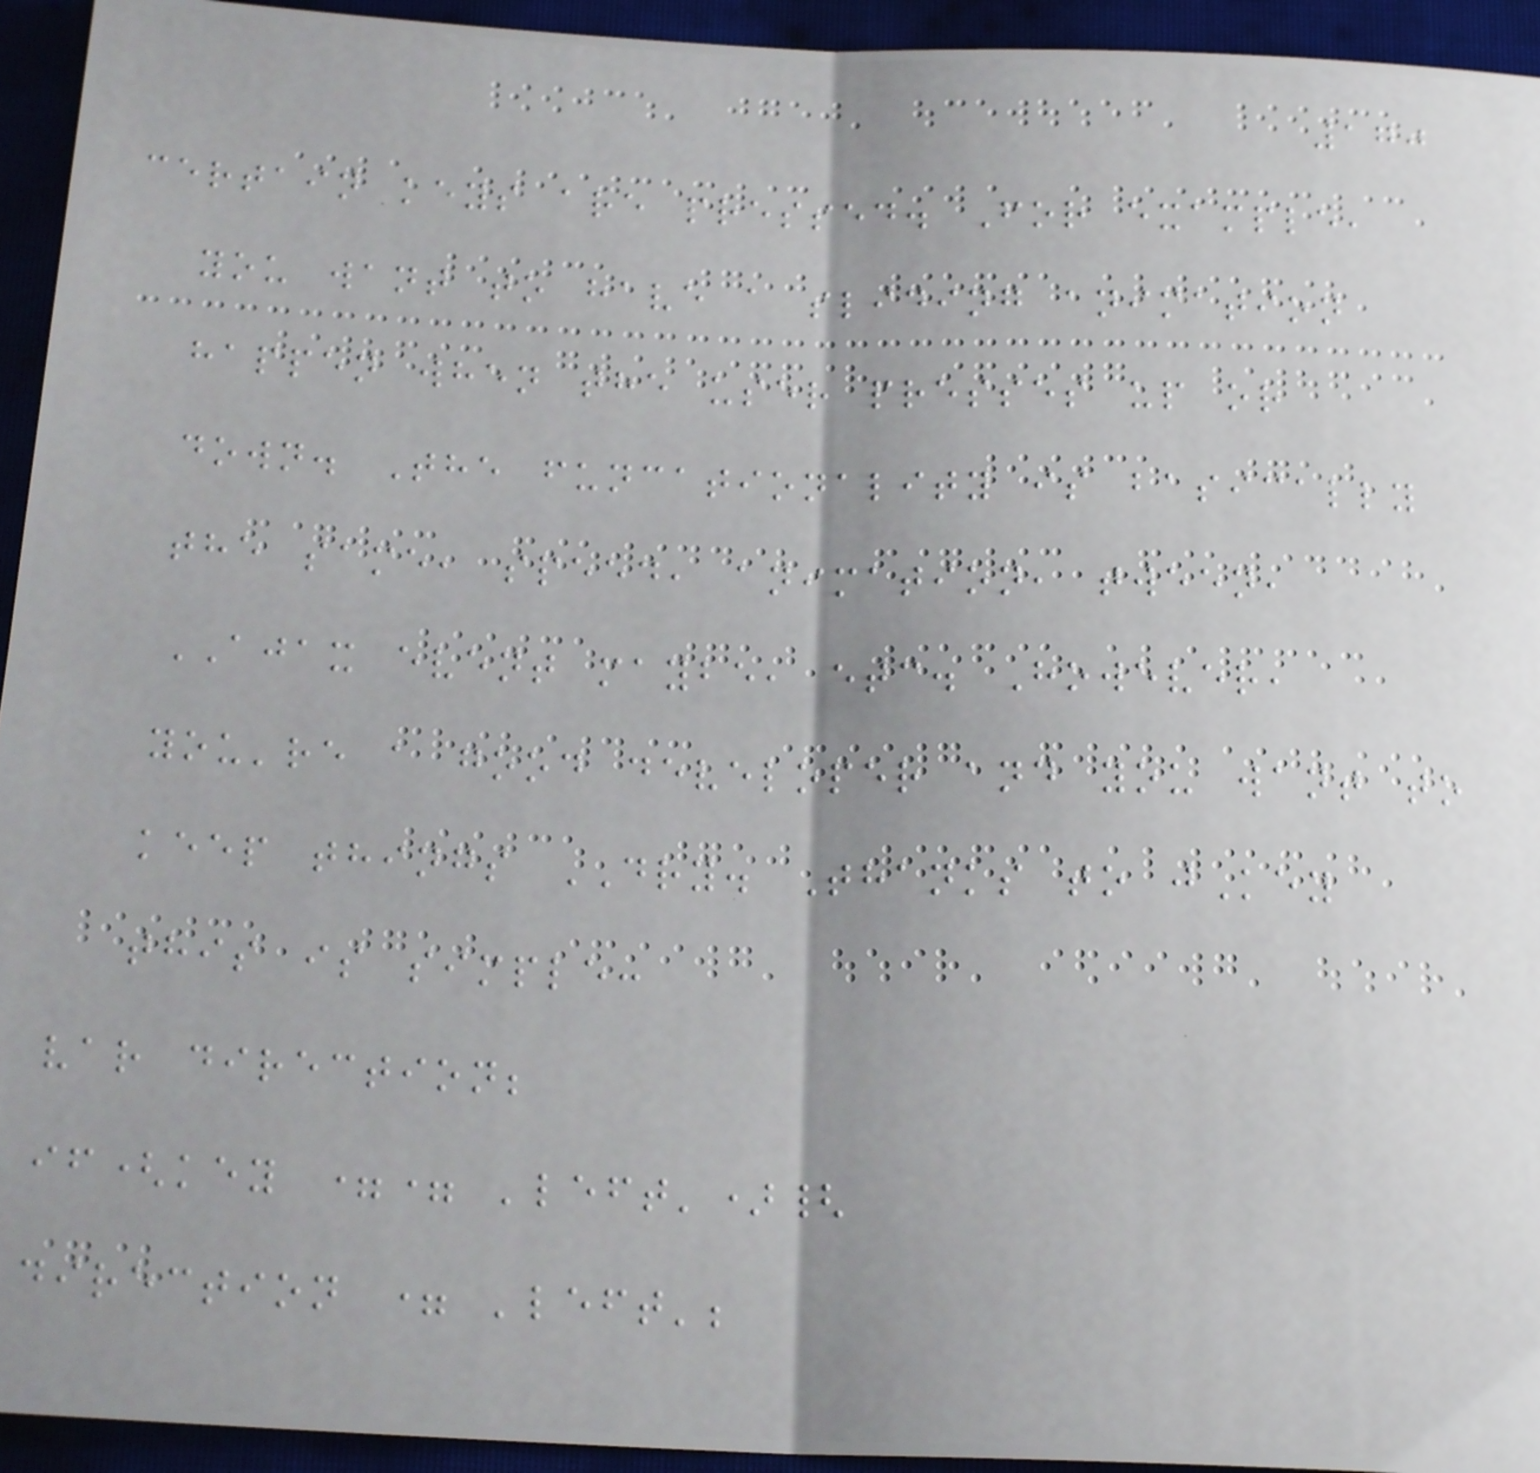170
certain keys are pressed. For example,
you want to have a sliding animation
happen when the user presses up or
down. The funcationality is basically
the same, speed, animation, tween,
AJAX event maybe, etc. However,
you're a good developer and you want to
keep things DRY. Thanks to jKey
this is simple:
var direction;
if(key == 'left'){
direction = 'left';
